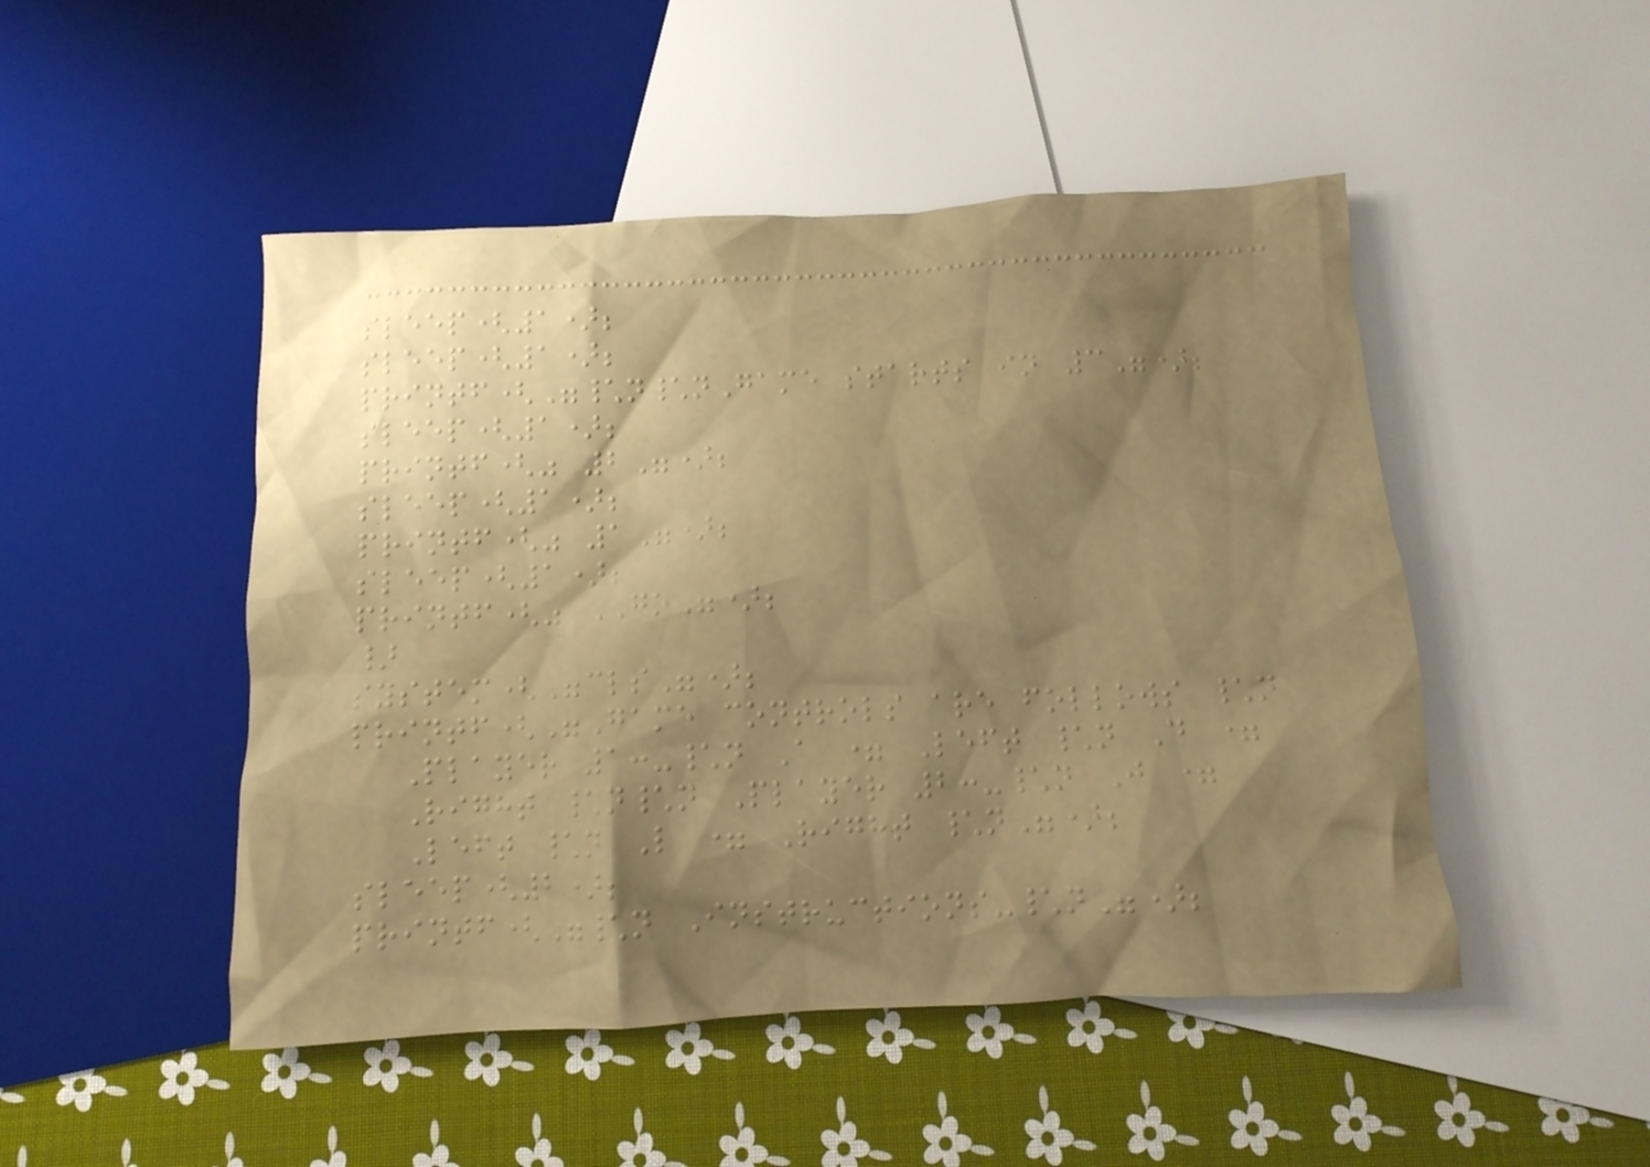sleep(1);
sleep(1);
printf("\n\nGame starts in 3");
sleep(1);
printf(" 2");
sleep(1);
printf(" 1");
sleep(1);
printf(" GO");
}
system("cls");
printf("Game controls are follows \n
Player 1:-\n A = Left \n D =
Right \n\n Player 2:-\n J =
Left \n L = Right \n");
sleep(2);
printf("\n Instructions-\n");
